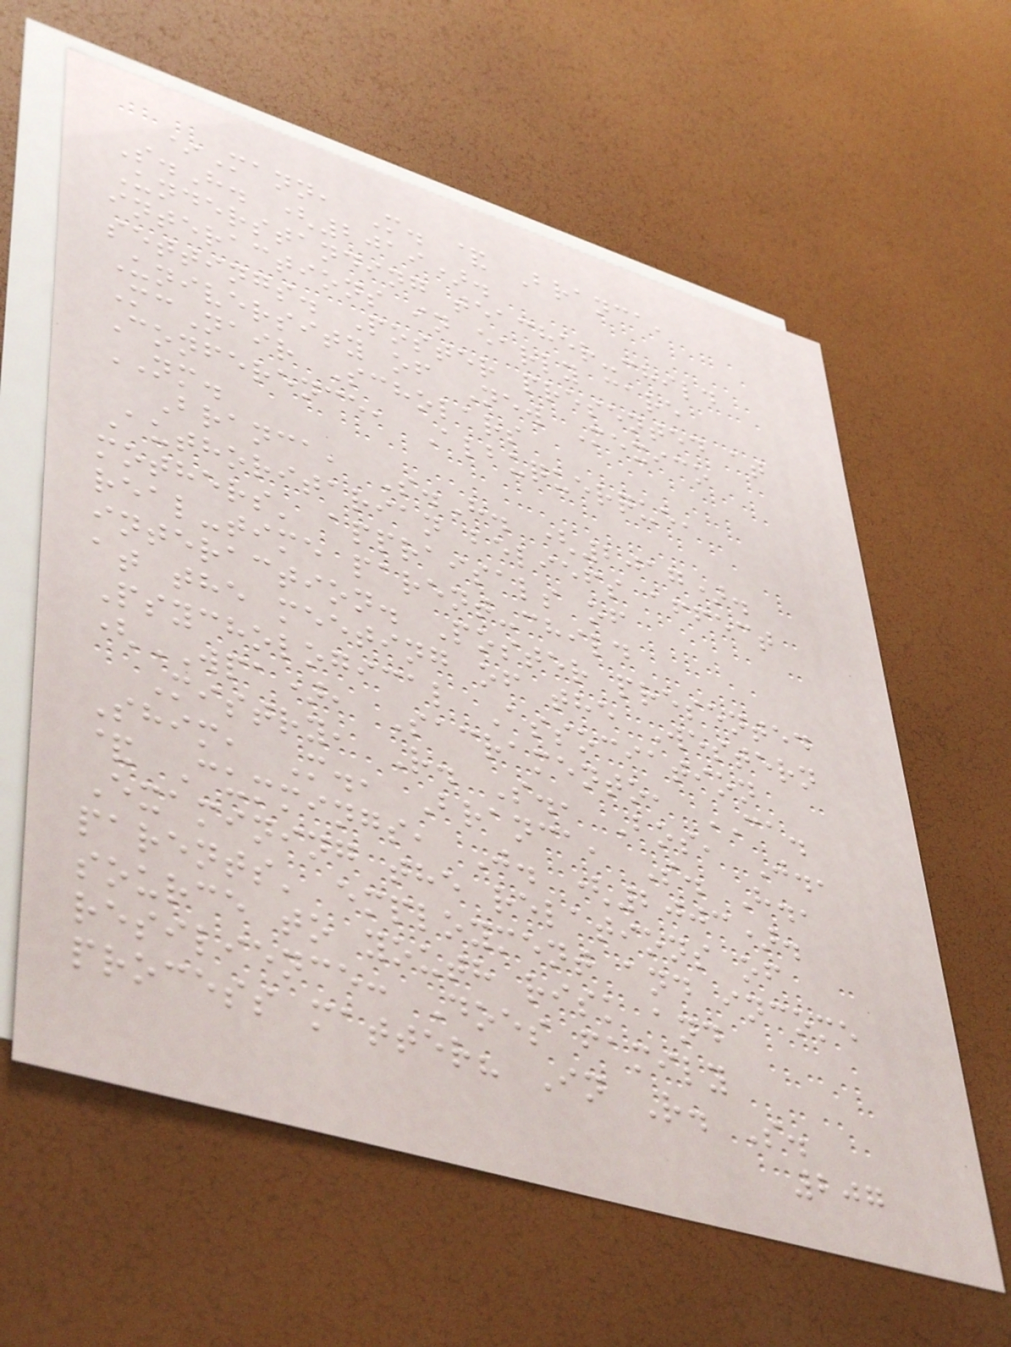*Mann, M. & Branca,
S.H. (2019).
Understanding teacher-child
interactions in early care
settings. Poster presented at
University of New Mexico
McNair Scholars
Conference, Albuquerque,
NM.
Branca, S.H. (2017).
Authoritarian beliefs affect
mothers' appraisals of
real-time parent-child
interaction. Poster presented
at the meeting of the Western
Psychological Association
(WPA), Sacramento, CA.
Mistry, R. S., Bos, J.,
Shim, M., Branca, S. H.,
& Cummings, J. (2003).
Examining the relations of
parents' employment and income
source to youth risk and
resilience: Does family
process matter? In R. S.
207
